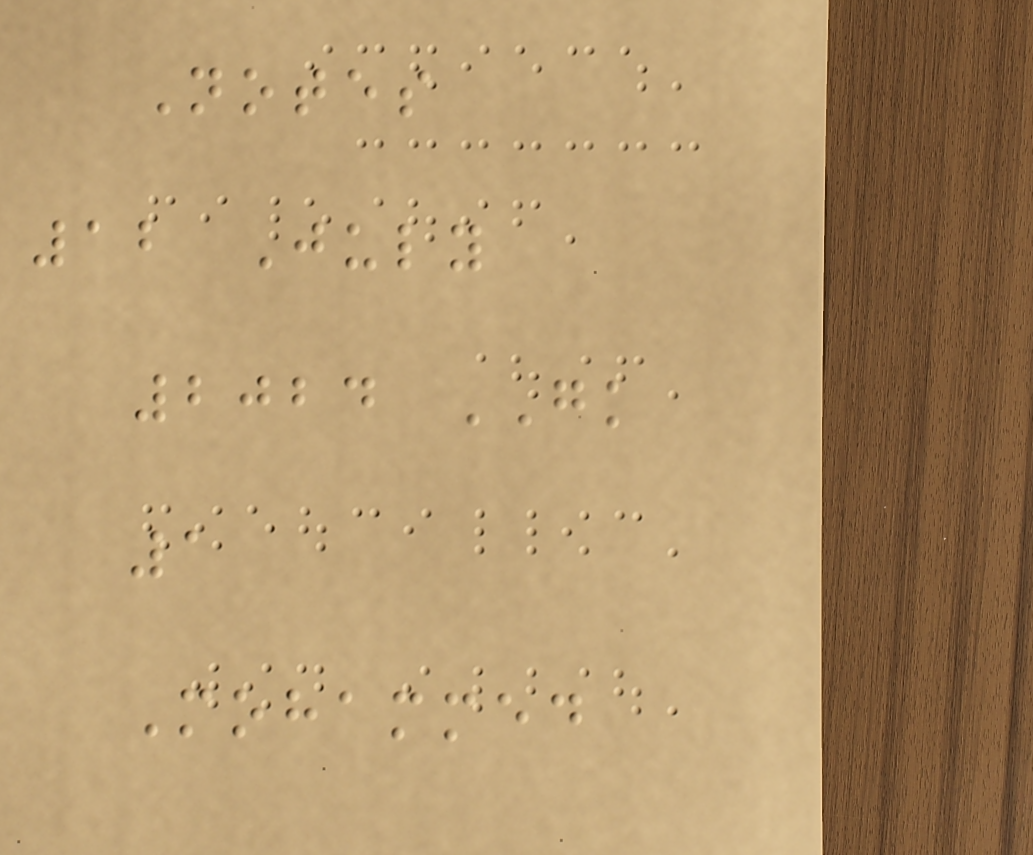Notes
12 July
2024 GK
1
Mohammed
